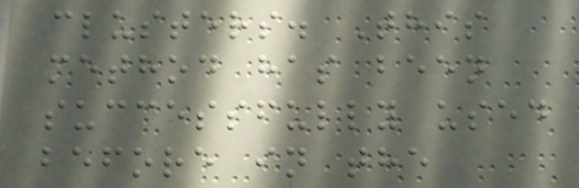clusters. This
method has been
successfully used
before in the
